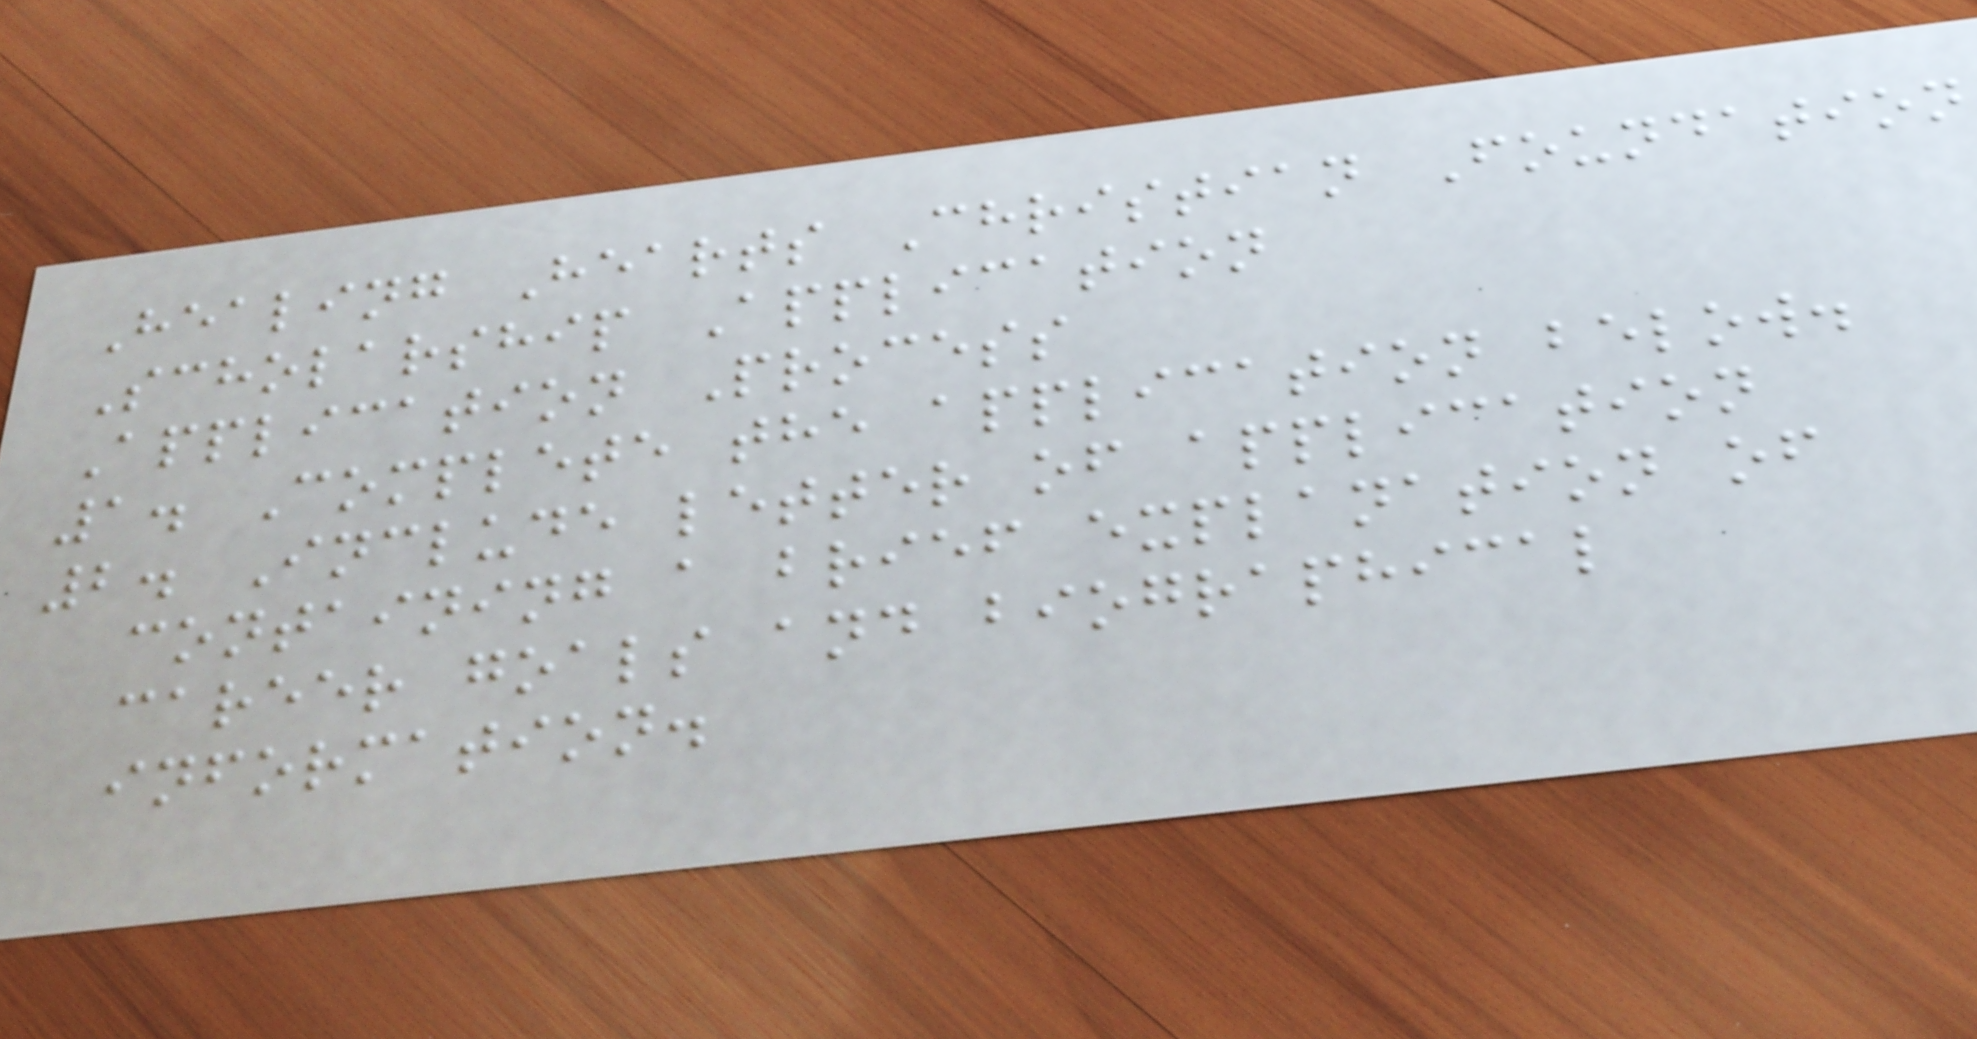Healing Hearts Christian Foundation
Scholarship Application
Application Process
1. Complete the application below.
2. Include letter of application
containing a brief explanation of
career goals and biographical
information.
